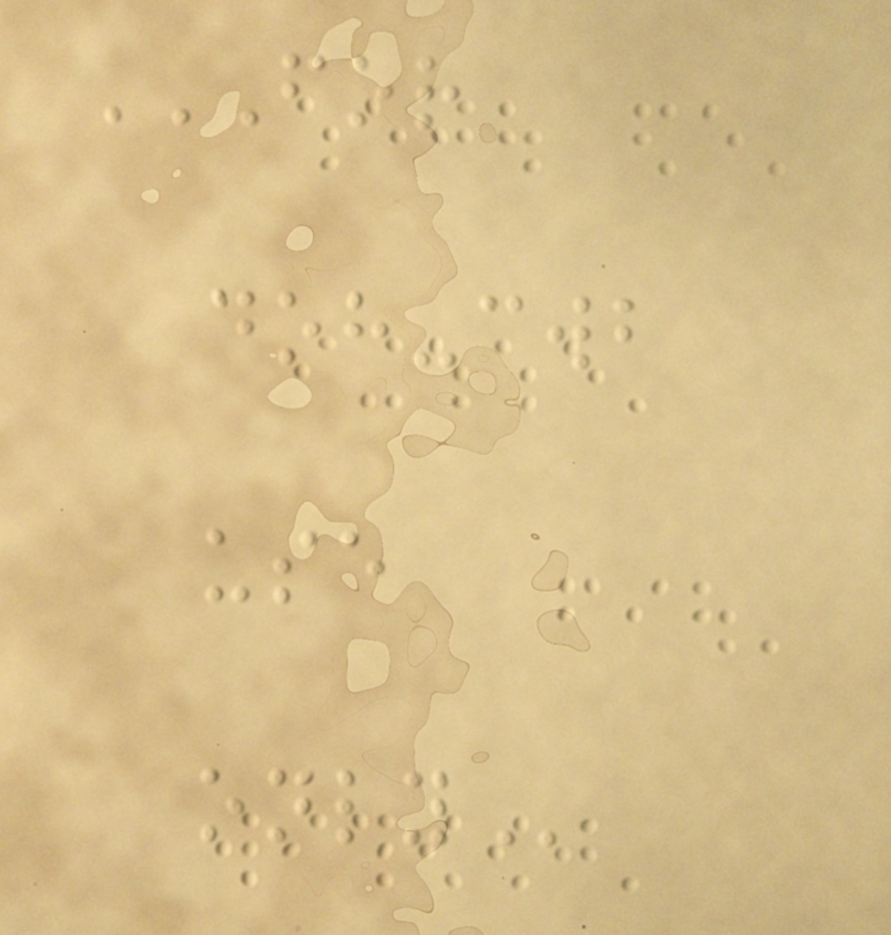FOR
DOH-CWB
USE
ONLY
